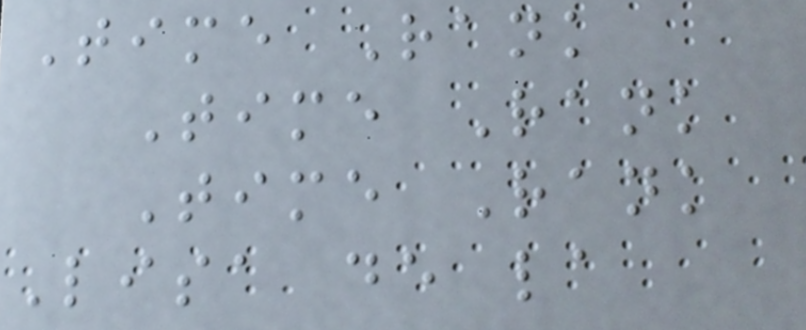Time Rank
Time Rank
Time Rank
Lisa de la
